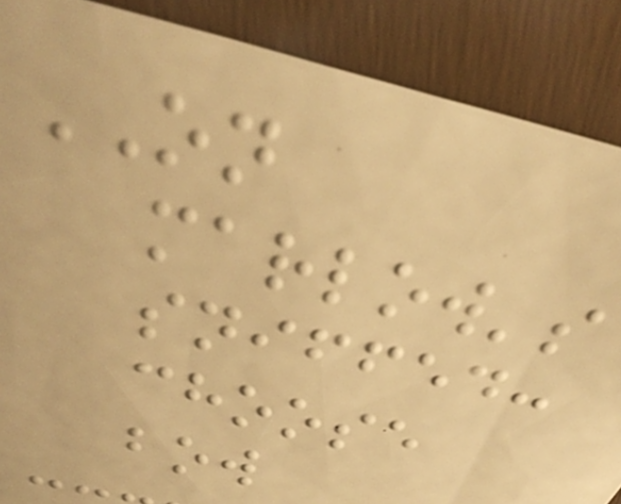ON
marlow's
sniffed:
choose
bow
